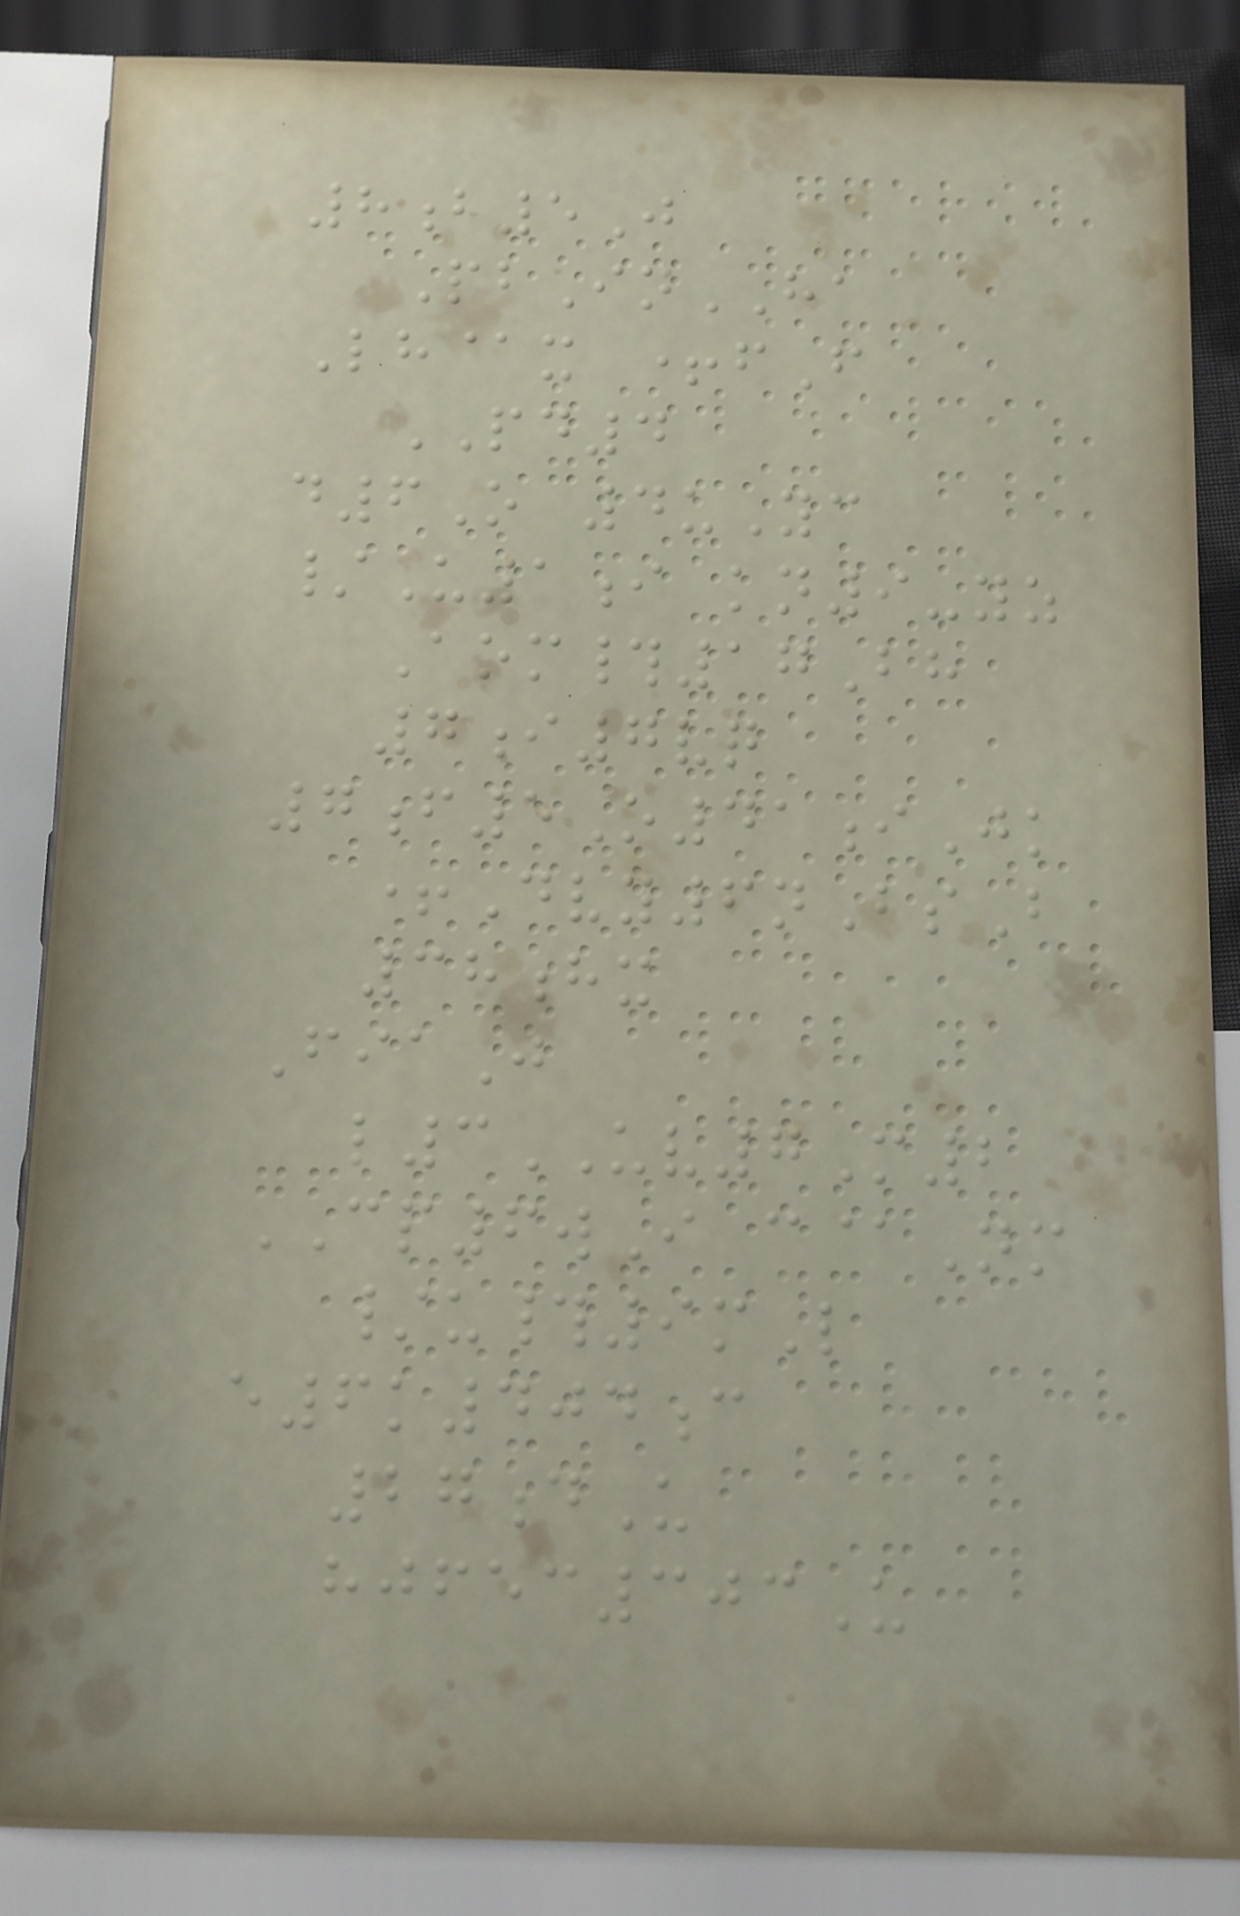8b5J
PbInHA
Lh@x +fF
PD4
d6O 4uYc
/U1i kn9-yz
Aom#17Bh
7i7vq
7f5O41iJk
+Dvy6nBsB
38hx
FiaJ
l3UV7M2
CP6wI c@Nm
/u#9mL
e6k404c
27dU
hjfec303U
